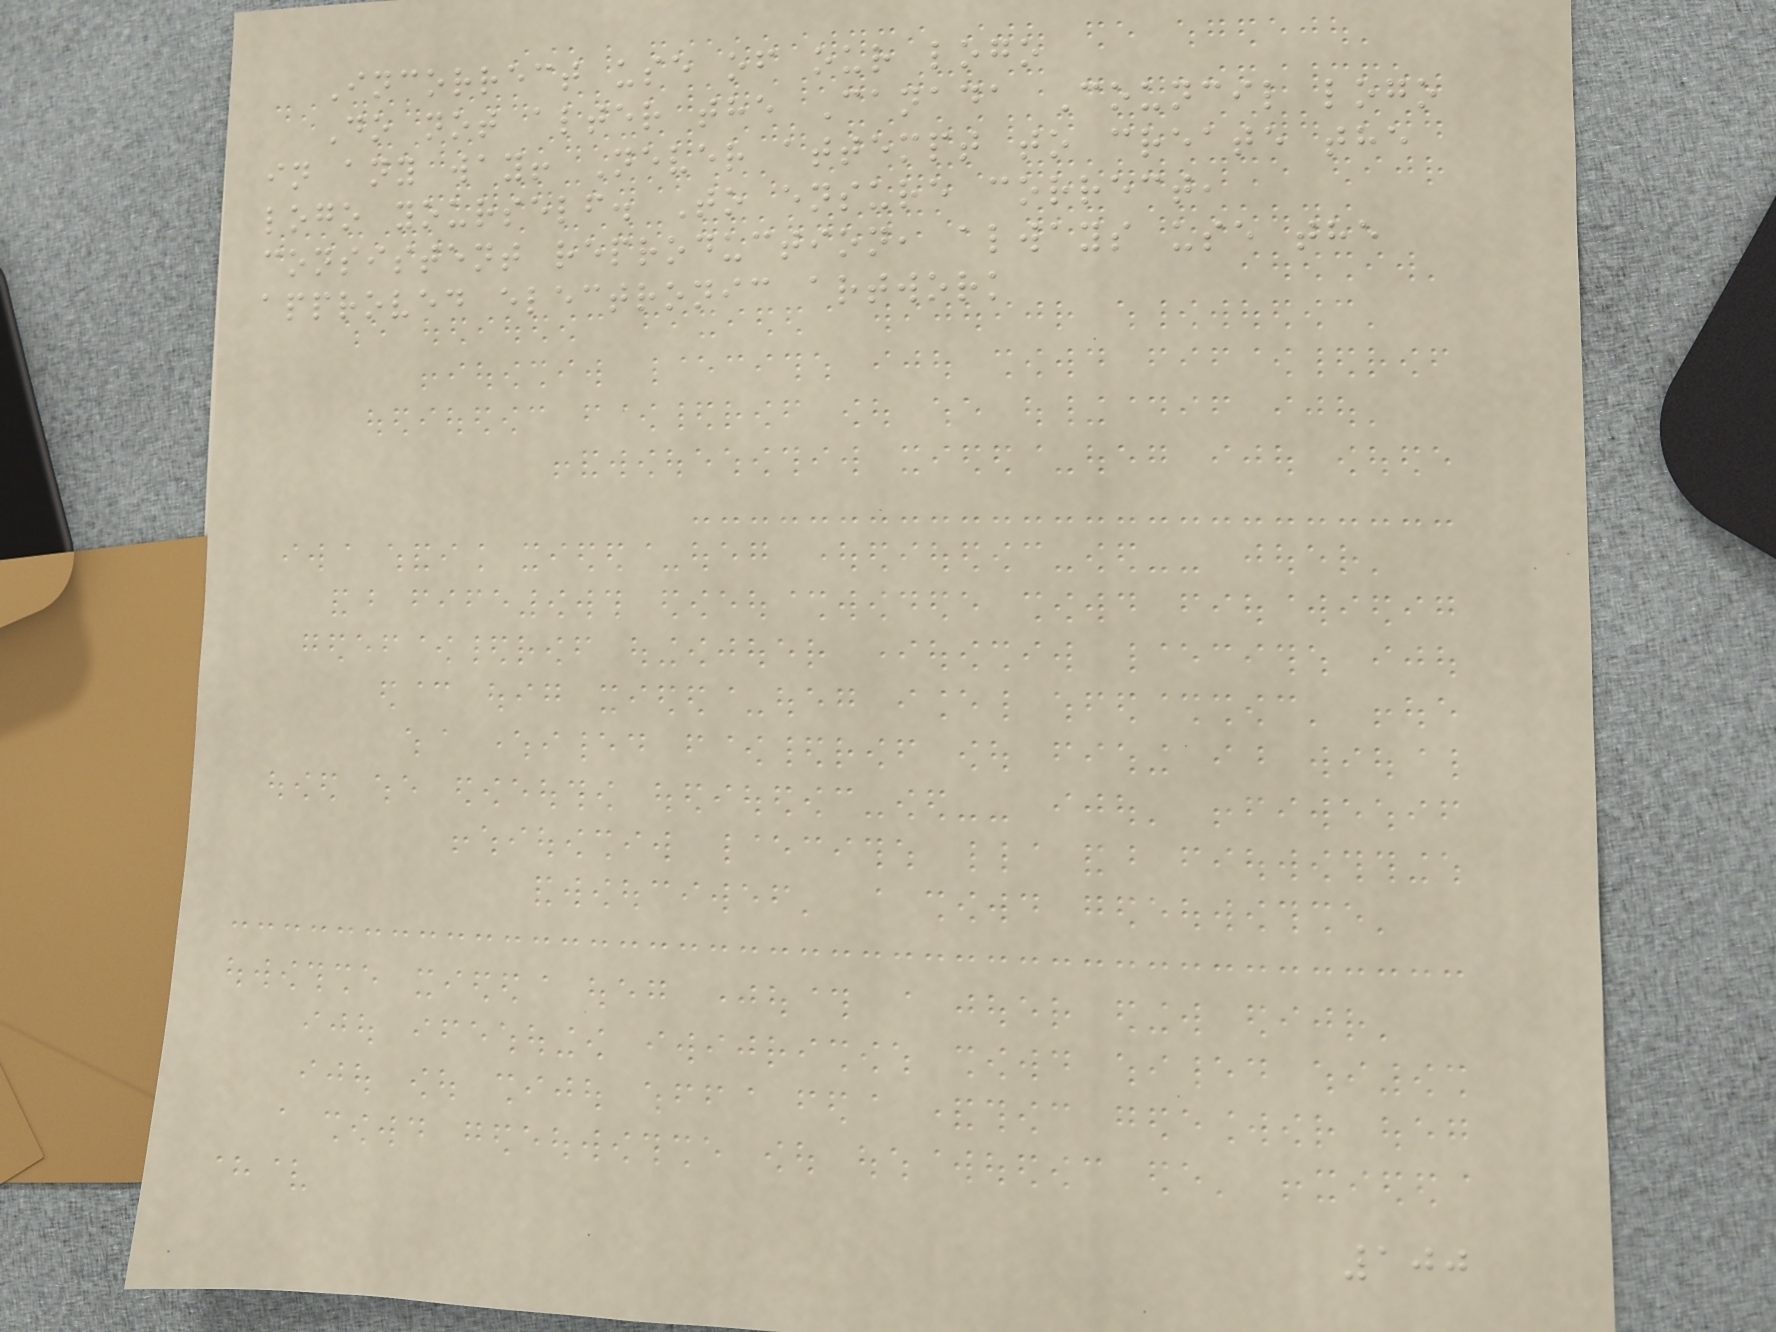Incorrect use of our logo
Do not alter the Canada Council logo
in any way! Never attempt to create the
logo yourself. To ensure correct,
consistent reproduction, always use the
approved electronic artwork
100
